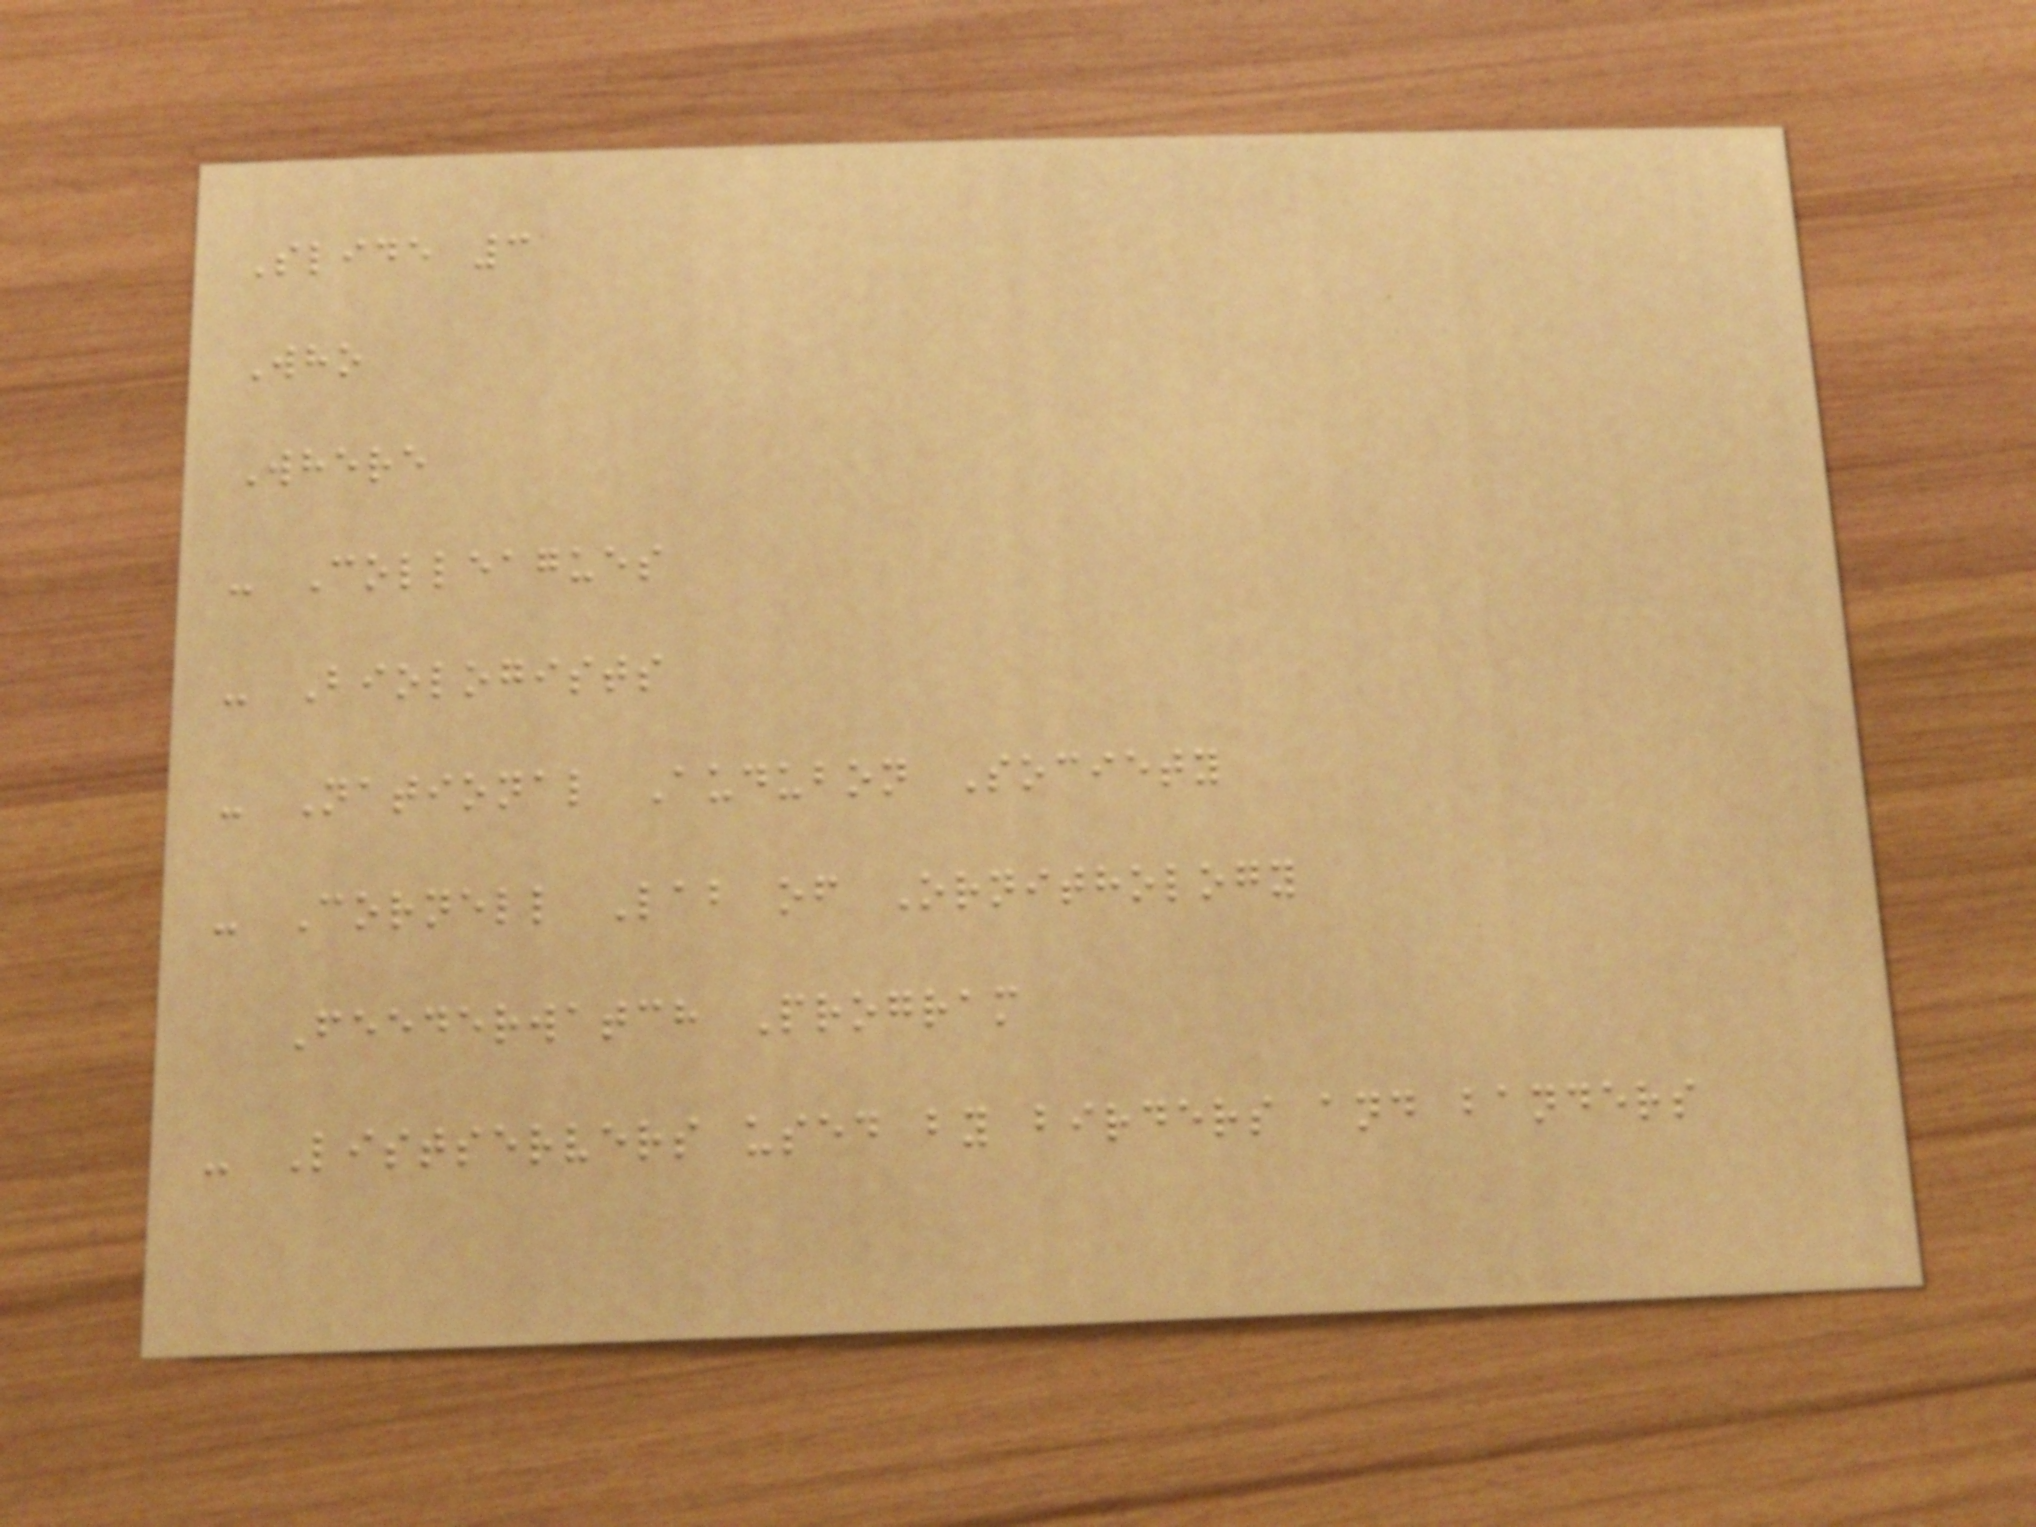Slide 3
Who
Where
- Colleagues
- Biologists
- National Audubon Society
- Cornell Lab of Ornithology
Feederwatch Program
- Listservers used by birders and banders
